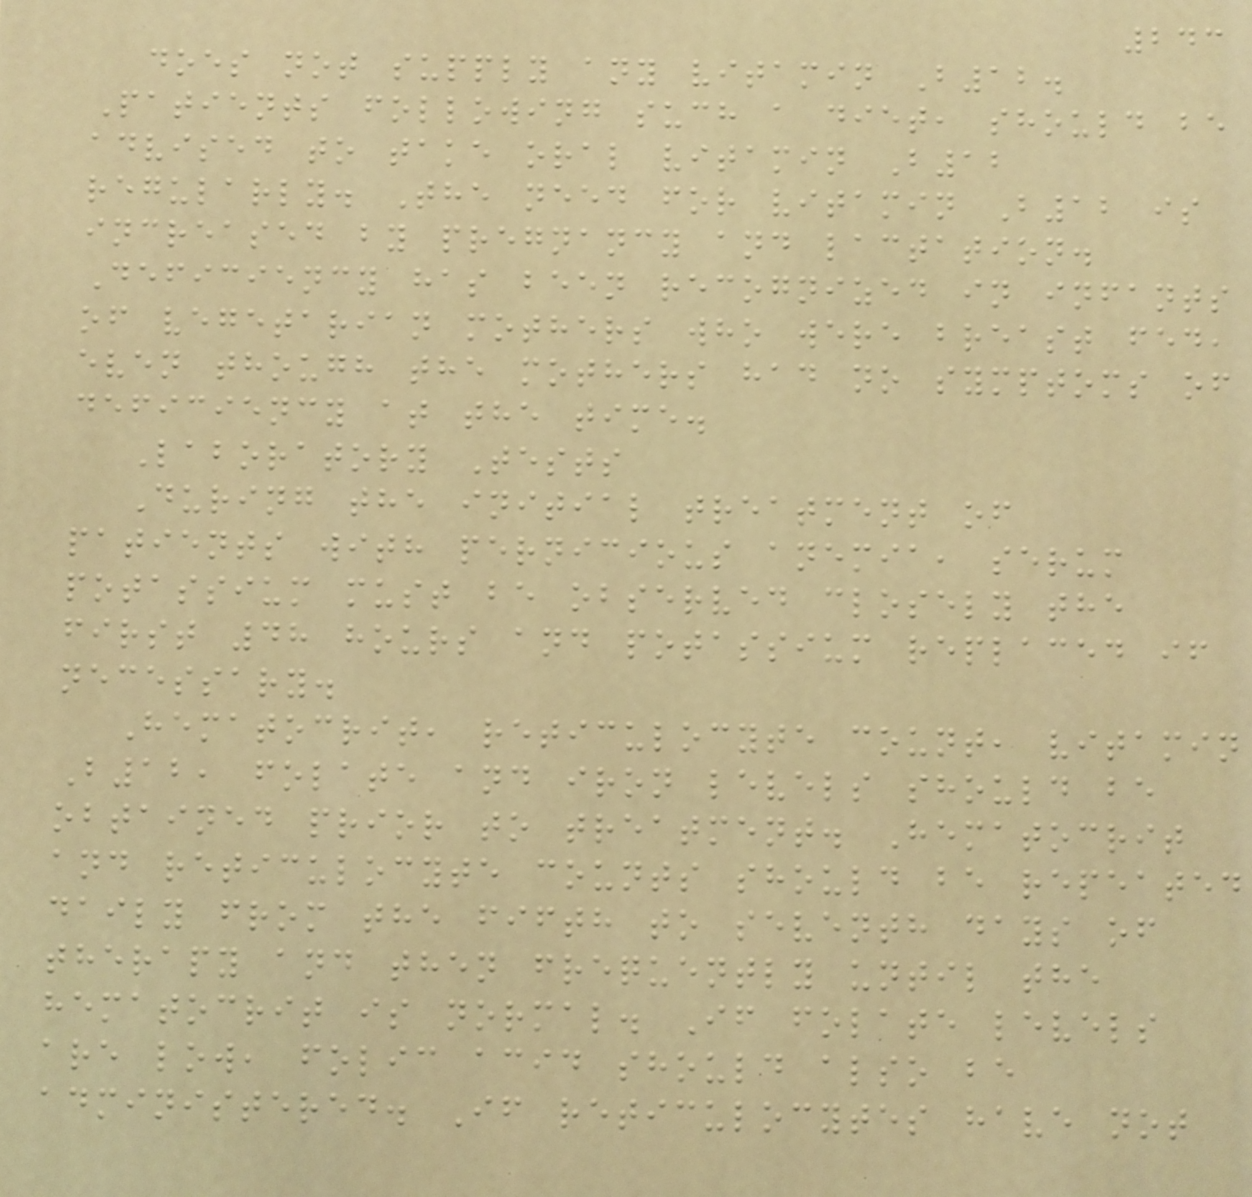243
does not supply any vitamin B12.
Patients following such a diet, should be
advised to take oral vitamin B12
regularly. The need for vitamin B12 is
increased by pregnancy and lactation.
Deficiency has been recognized in infants
of vegetarian mothers who were breast fed,
even though the mothers had no symptoms of
deficiency at the time.
Laboratory Tests
During the initial treatment of
patients with pernicious anemia, serum
potassium must be observed closely the
first 48 hours and potassium replaced if
necessary.
Hematocrit, reticulocyte count, vitamin
B12, folate and iron levels should be
obtained prior to treatment. Hematocrit
and reticulocyte counts should be repeated
daily from the fifth to seventh days of
therapy and then frequently until the
hematocrit is normal. If folate levels
are low, folic acid should also be
administered. If reticulocytes have not
